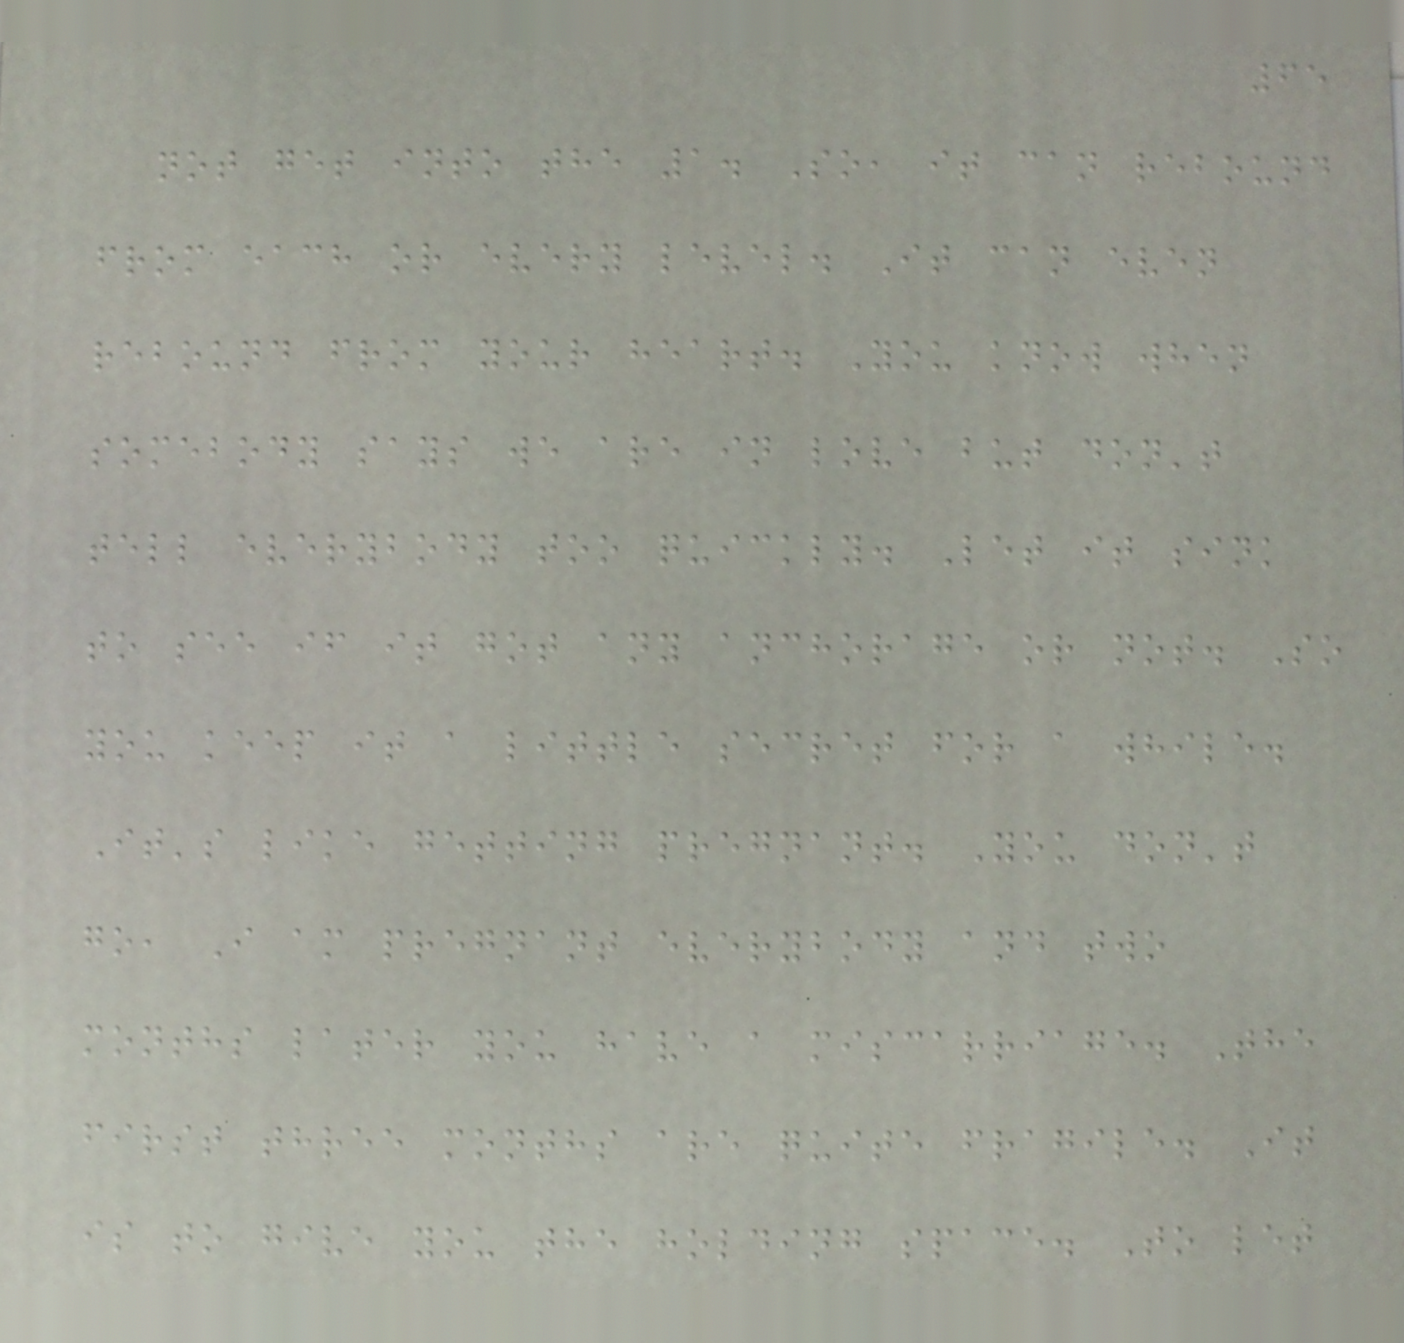65
not get into the 1. So, it can rebound
from each or every level. It can even
rebound from your heart. You know when
somebody says we are in love but don't
tell everybody too quickly. Let it sink
to see if it got any anchorage or not. So
you keep it a little secret for a while.
It's like getting pregnant. You don't
go, I am pregnant everybody and two
months later you have a miscarriage. The
first three months are quite fragile. It
is to give you the holding space. To let
